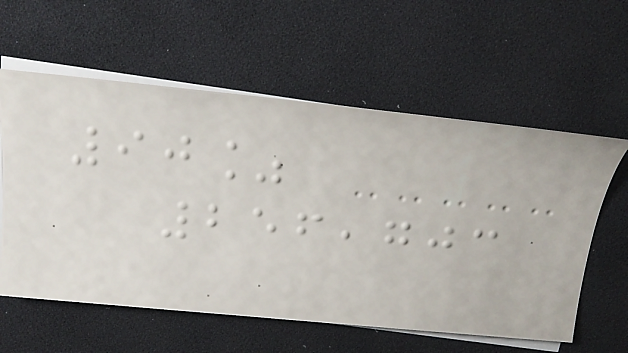90%
256,703
